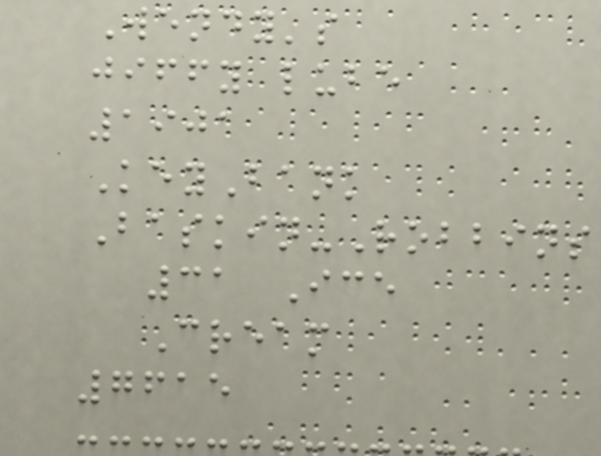Wendy's
jiffy lube
1901
KeyBank
Baskin-Robbins
31 Ice
Cream
7615
